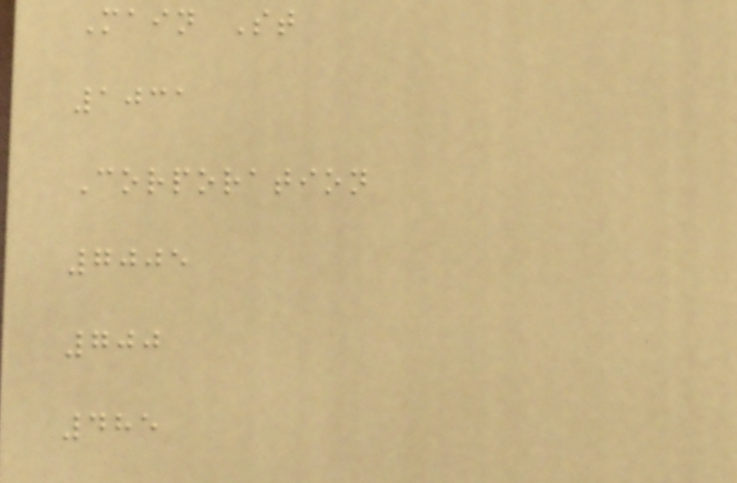Main St
1031
Corporation
7005
700
485
